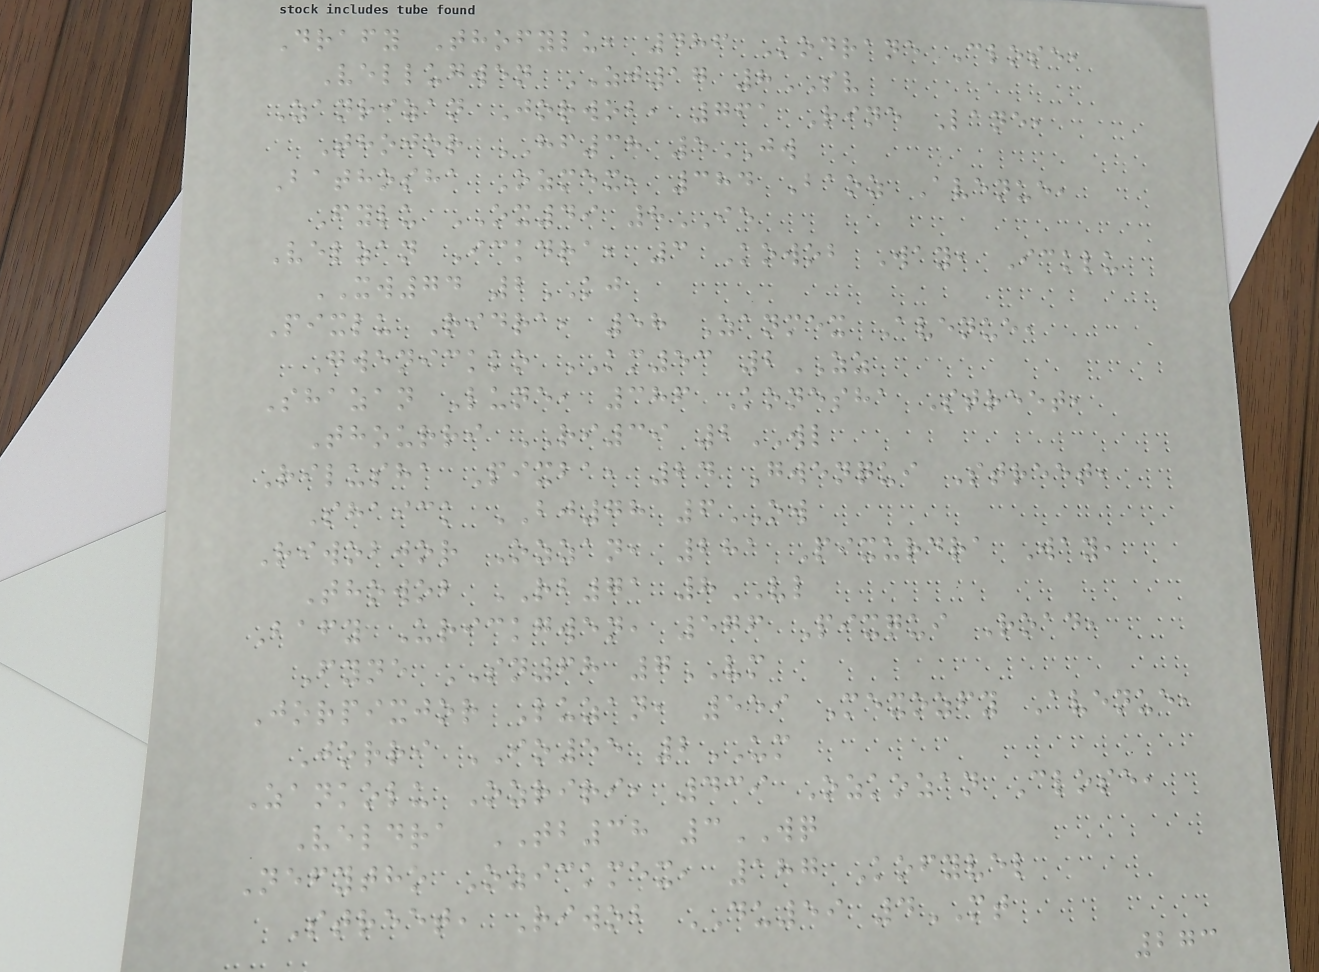Drafy Thofylu, 486 Kodrane Close,
Vellugwen ZJ17 8SV
Zanrizan Jorwob, 761 Rine Lane,
Thojor HF38 5JW
Bathosha Ozmex, 384 Baoz Avenue,
Fylu OX49 8IE
Velzan Ickdra, 3 Kowob Way, Icklu
XW74 2KJ
Pixlu Ridra, 58 Zanmex Avenue,
Gwenickko KM53 2ZZ
Shazan Lune, 386 Konesha Street,
Thourri RI39 2WL
Rilusha Pixba, 24 Gwenqui Street,
Shaick BJ78 6OW
Riwobjor Ozzan, 281 Pixurdra Way,
Thowob RB71 8VL
Bafy Urickgwen, 576 Pixqui Road,
Fyne SN68 7VM
Jorpixjor Luzan, 559 Mexozfy Avenue,
Jorri IO55 2UM
Zankolu Ozriri, 439 Ozkozan Close,
Veldra TB38 3WQ
Nefytho Ozickmex, 187 Kofyvel
Street, Riwob DU59 4MT
273
